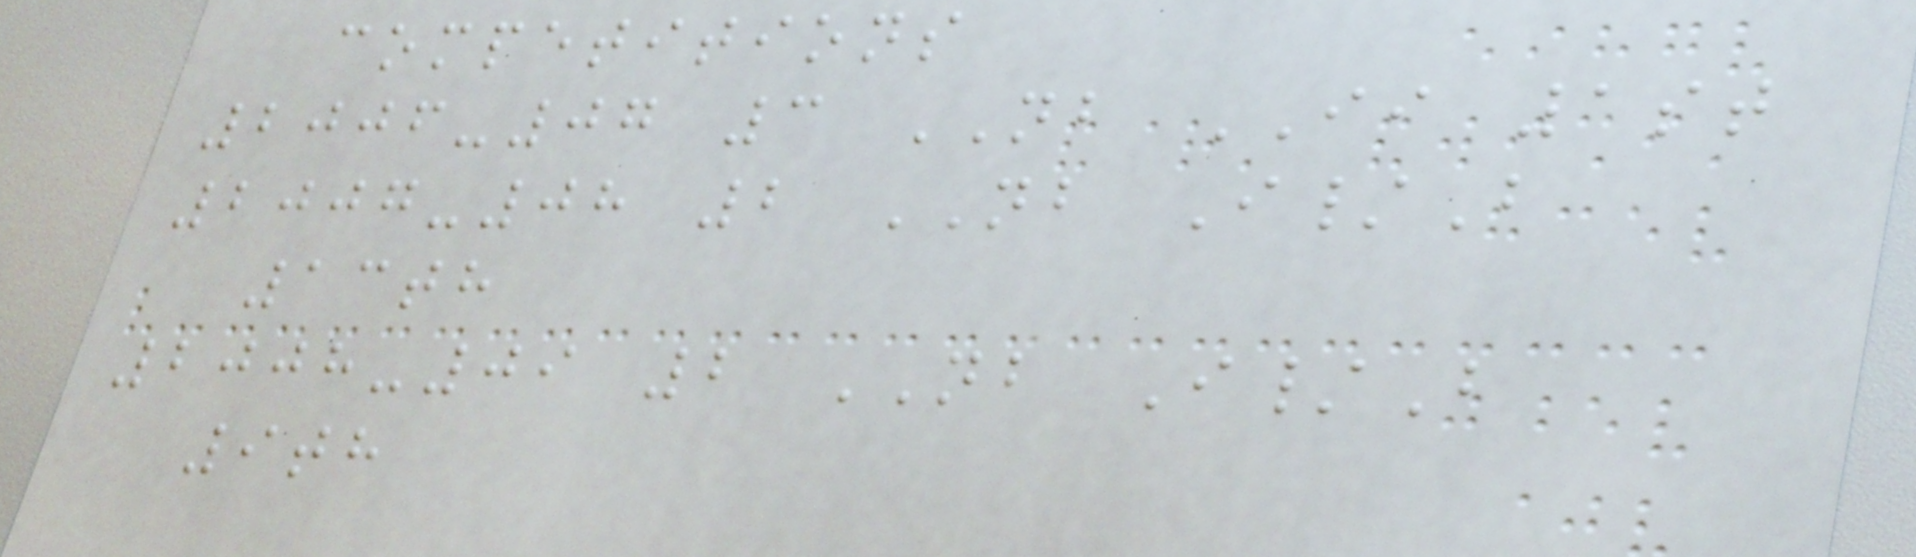competitions
2006-07 3 NB II 1st
2007-08 2 NB I/B
13th
2008-09 2 NB I/B
9th
